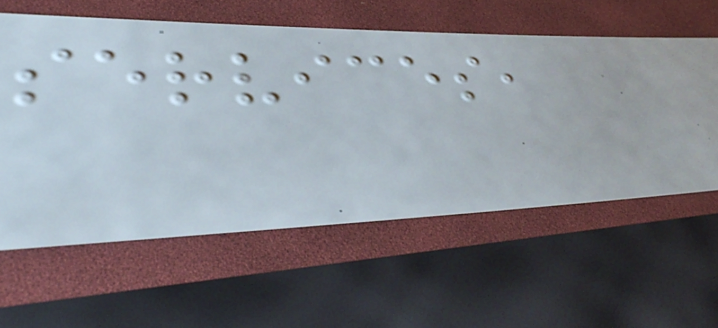services,
